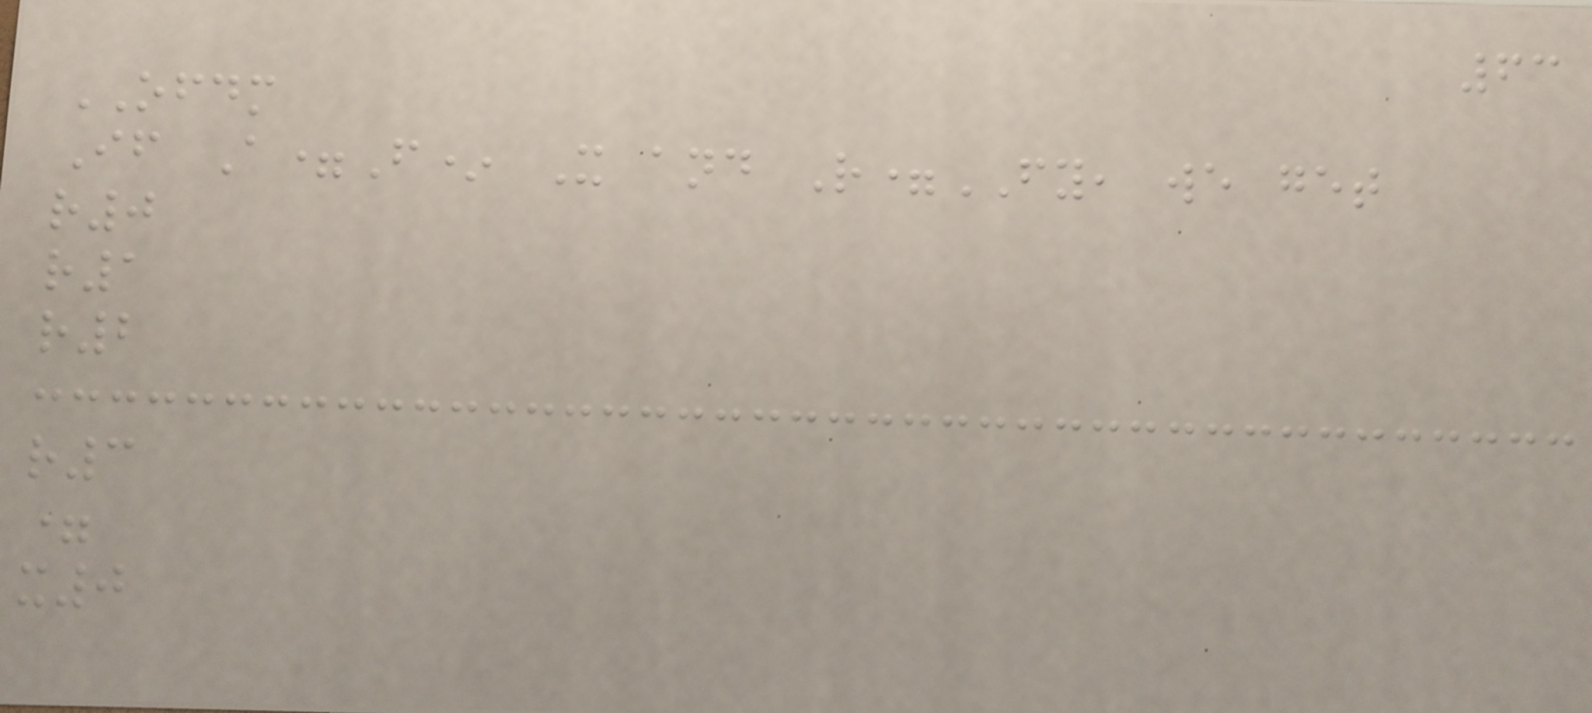63
OFDM
If A=F* X and R=FY, we get
r0
r1
r2
r3
=
x0
